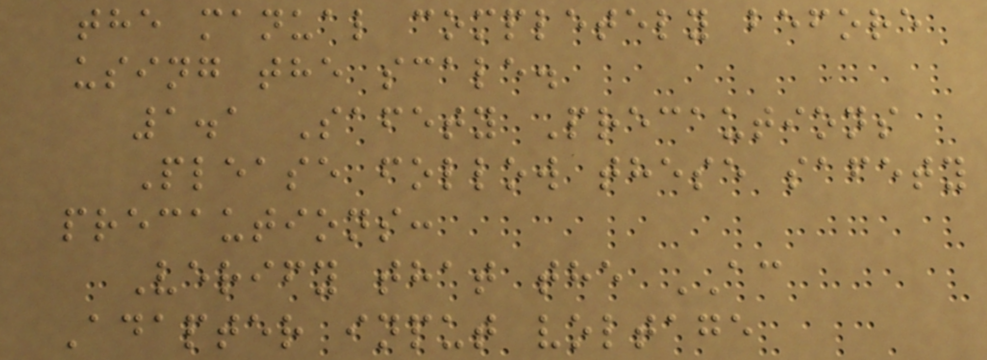the manual completely before
using the scale.
1.1 Safety Precautions
Please follow these safety
precautions:
Verify that the AC
Adapter input voltage
